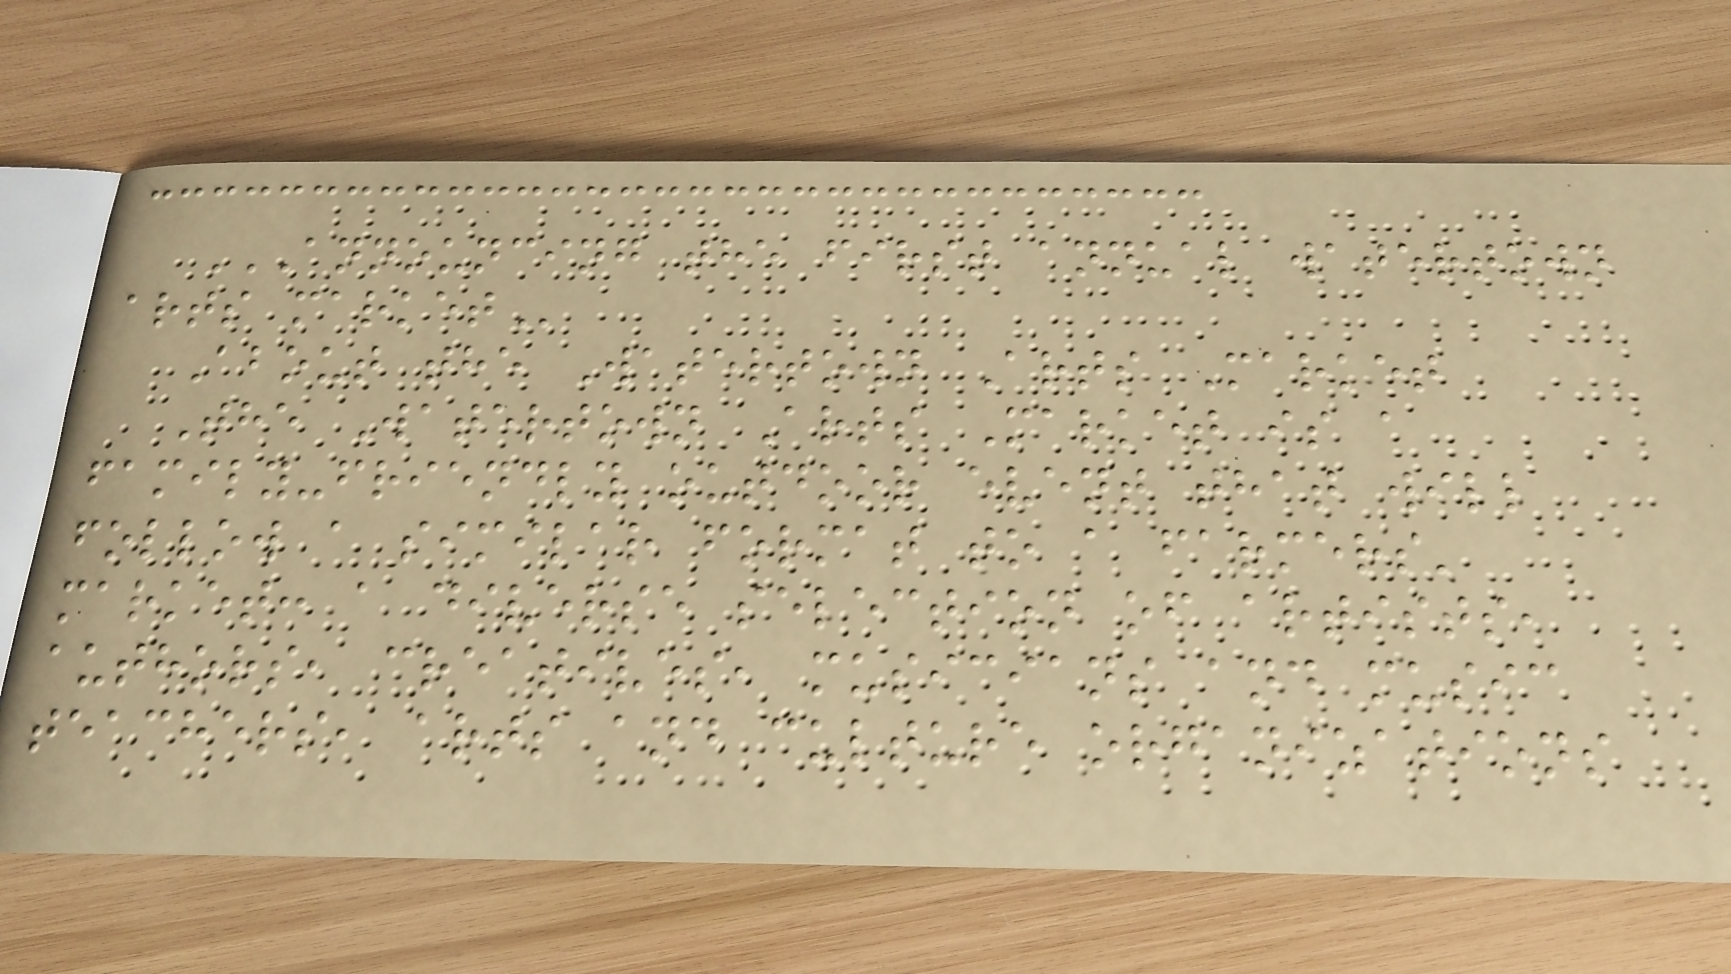ANNOUNCING THE FIRST ANNUAL WATERTOWN
ARTS MARKET
About the Watertown Arts Market
The Watertown Arts Market is a
family-friendly outdoor event that will
follow a similar format to a farmers'
market: a diverse selection of artists,
authors, creatives, musicians and music
teachers, arts and culture organizations
